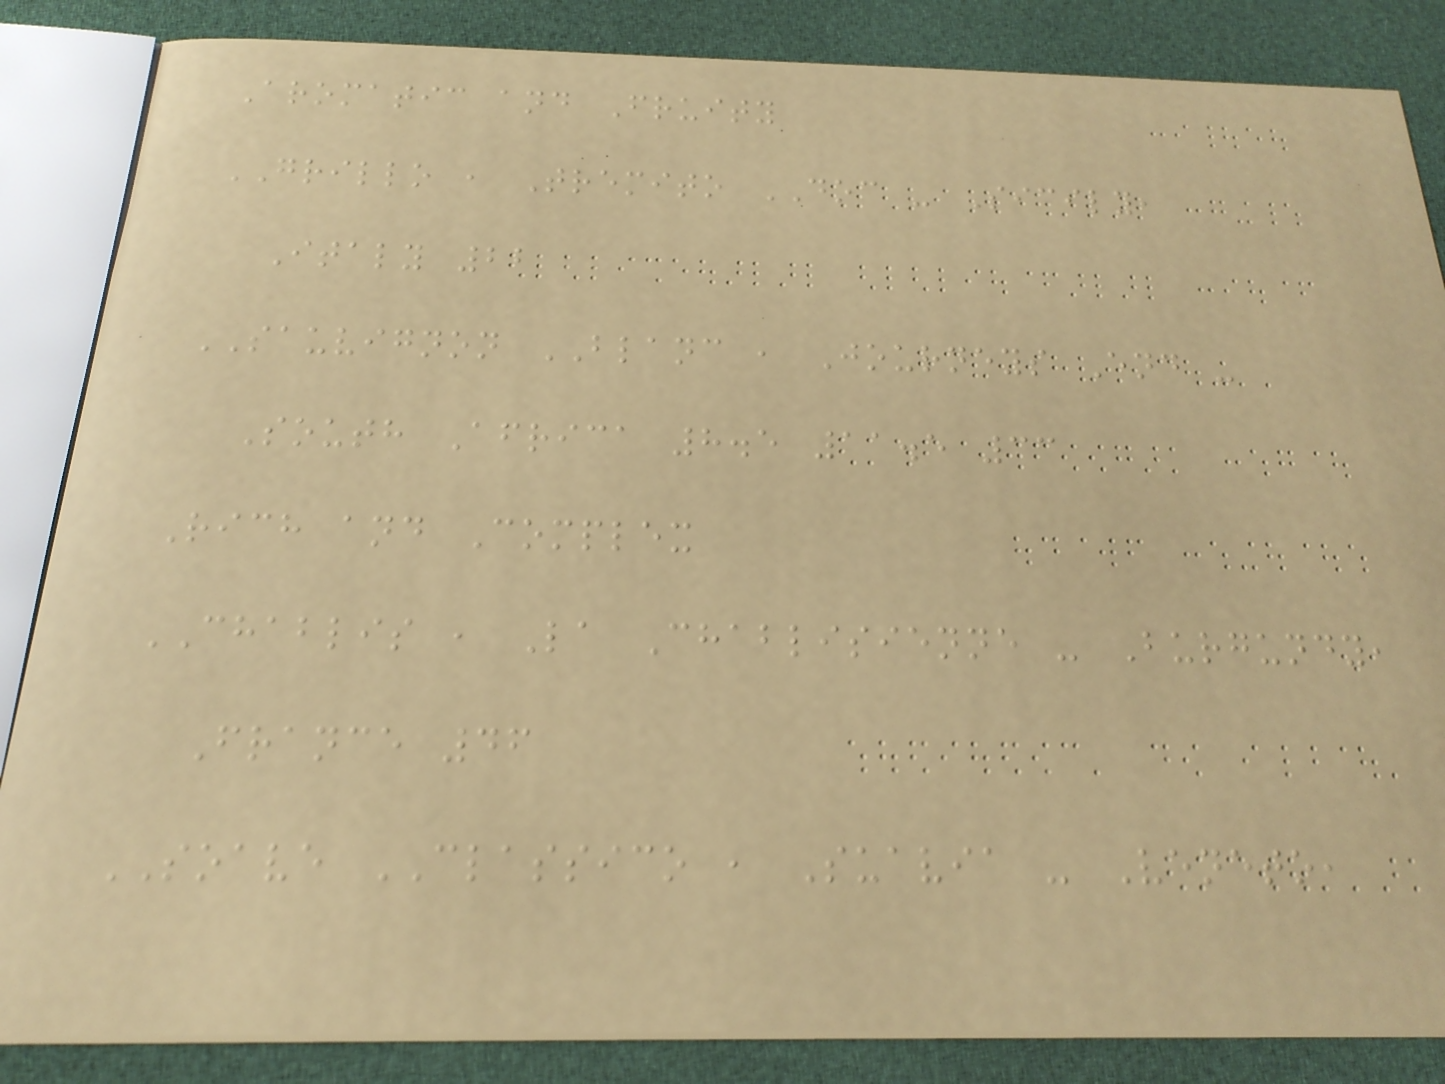Aromatic and Fruity
GRILLO , Tremito DOC - Sicily,
Italy 22
SAUVIGNON BLANC , Journeys End -
South Africa 8.5 11.5 33
Rich and Complex
CHABLIS , La Chablisienne - Burgundy,
France 46
SOAVE CLASSICO , Suavia - Veneto,
